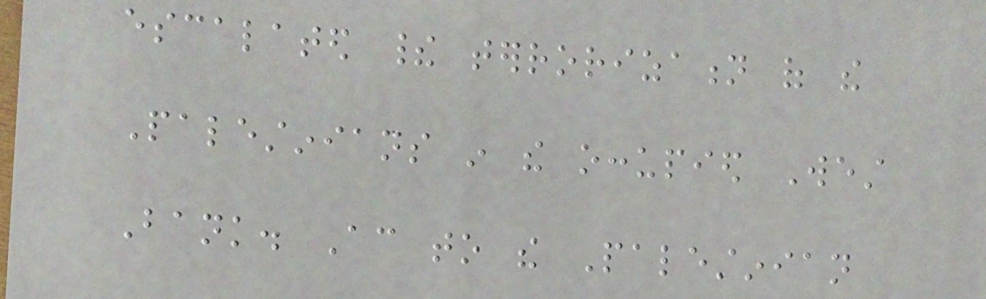escalated their terrorization of the
Palestinians in the occupied West
Bank. According to the Palestinian
